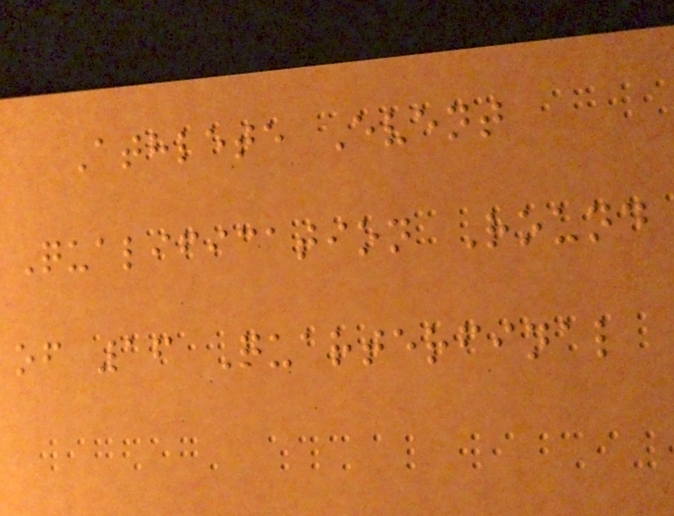Athlete Event
Qualification Round
of 16 Quarterfinal
